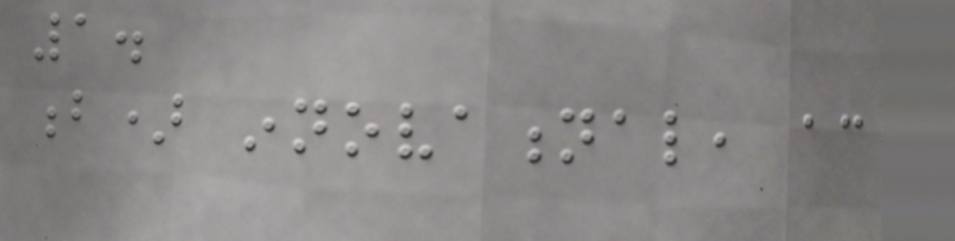1.
b) innovational, according
